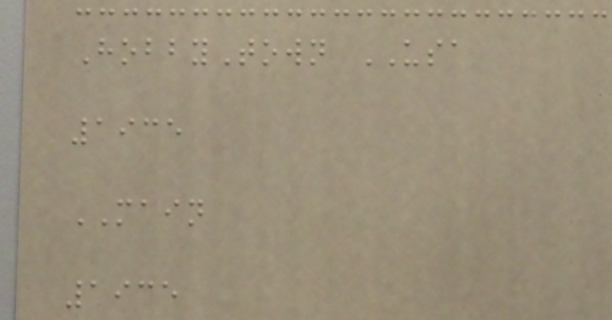HobbyTown USA
1935
MAIN
1935
